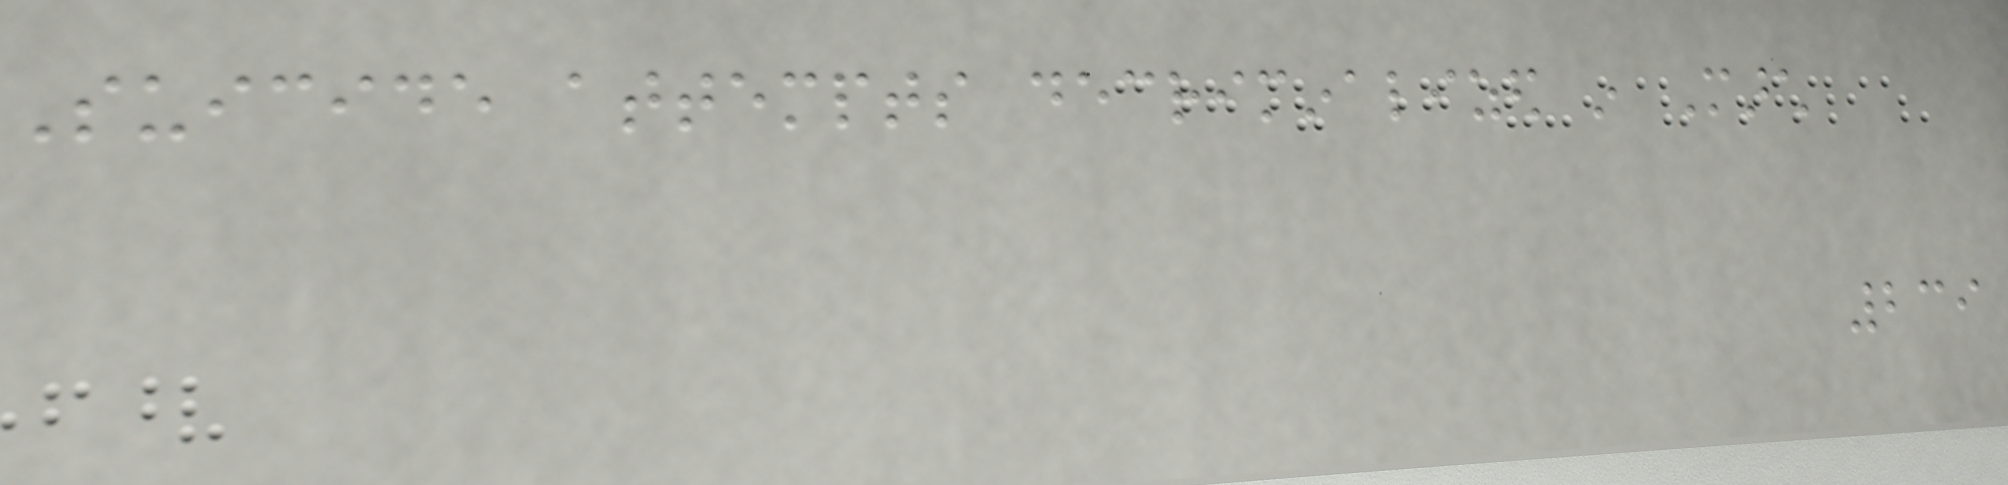Suicide attempts decriminalized in March
239
